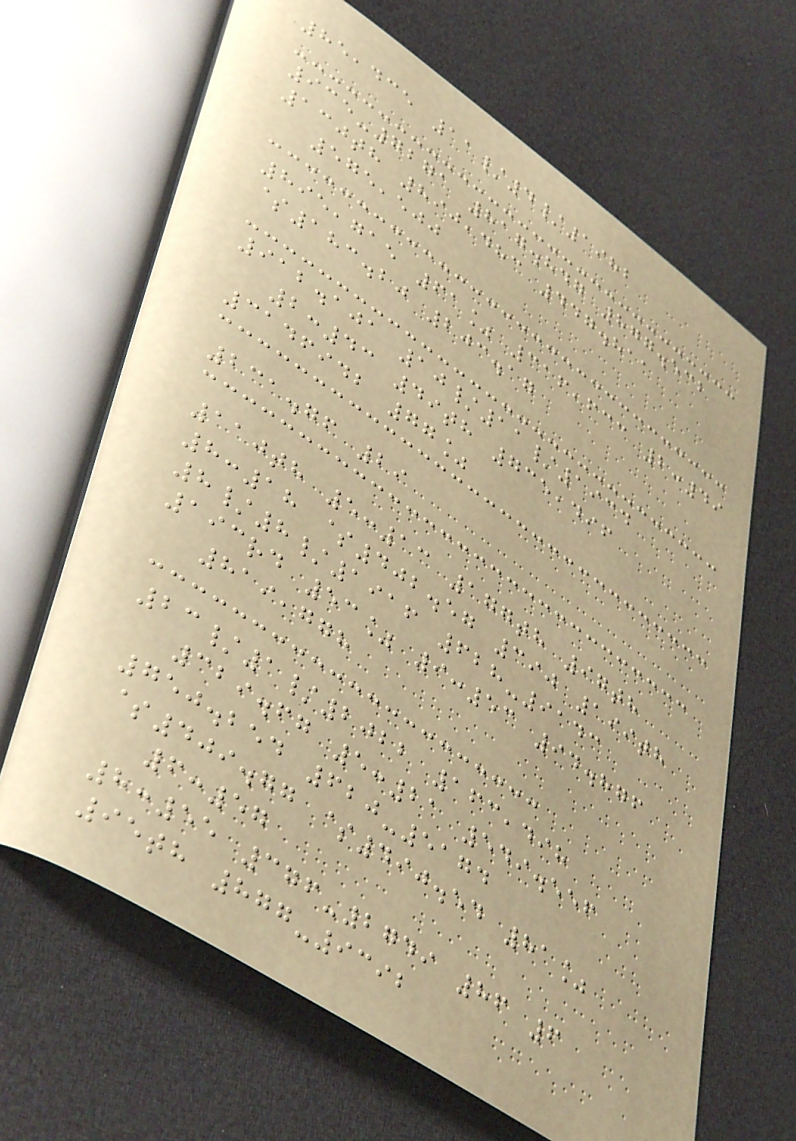85,435 11/4/1982
935-7271 817.847 877.532
130th 890,483 447.811
575,500
895,715 61% 316,633 2:49
$183.20 203.17
912.101 10/11/1934
2:43 49th 735,496
3146942 77%
231.76 29
110th 5:13 177th 97th
8:18 $402.57 390 199th
8/8/1916 628-9143
193rd 53% 9:53 94.876
819,778
23/1/2022 163,498
329.67 5:21 549.556
750.254 620-5174
$409.77 $490.54 81%
6:57
8:55 376-2749 86 6
95th 877-9392
